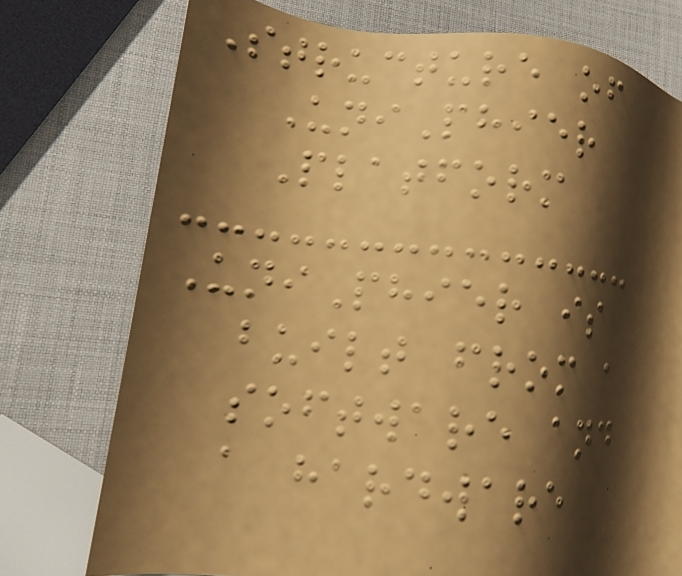Structure of
UniPhier
Platform
UniPhier is
built from a
software and
a hardware
